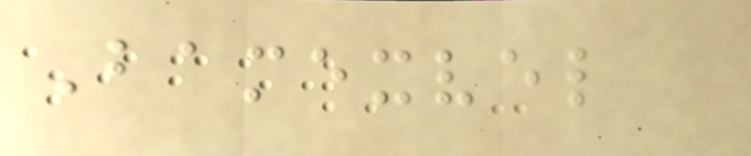Bamexvel
